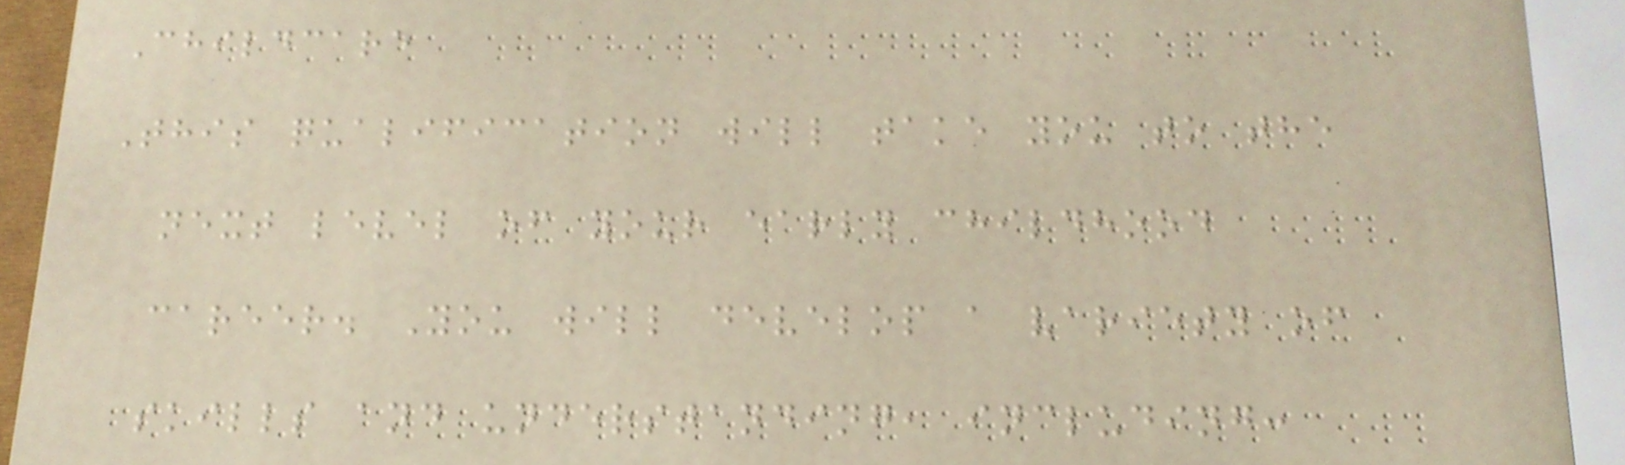Childcare
This qualification will take you to the
next level of your early childhood
career. You will develop a variety of
skills and understanding, including:
